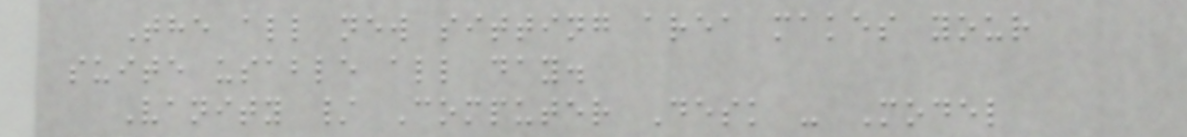The all new sitting area makes your
suite usable all day.
Vanity / Computer Desk - Model
